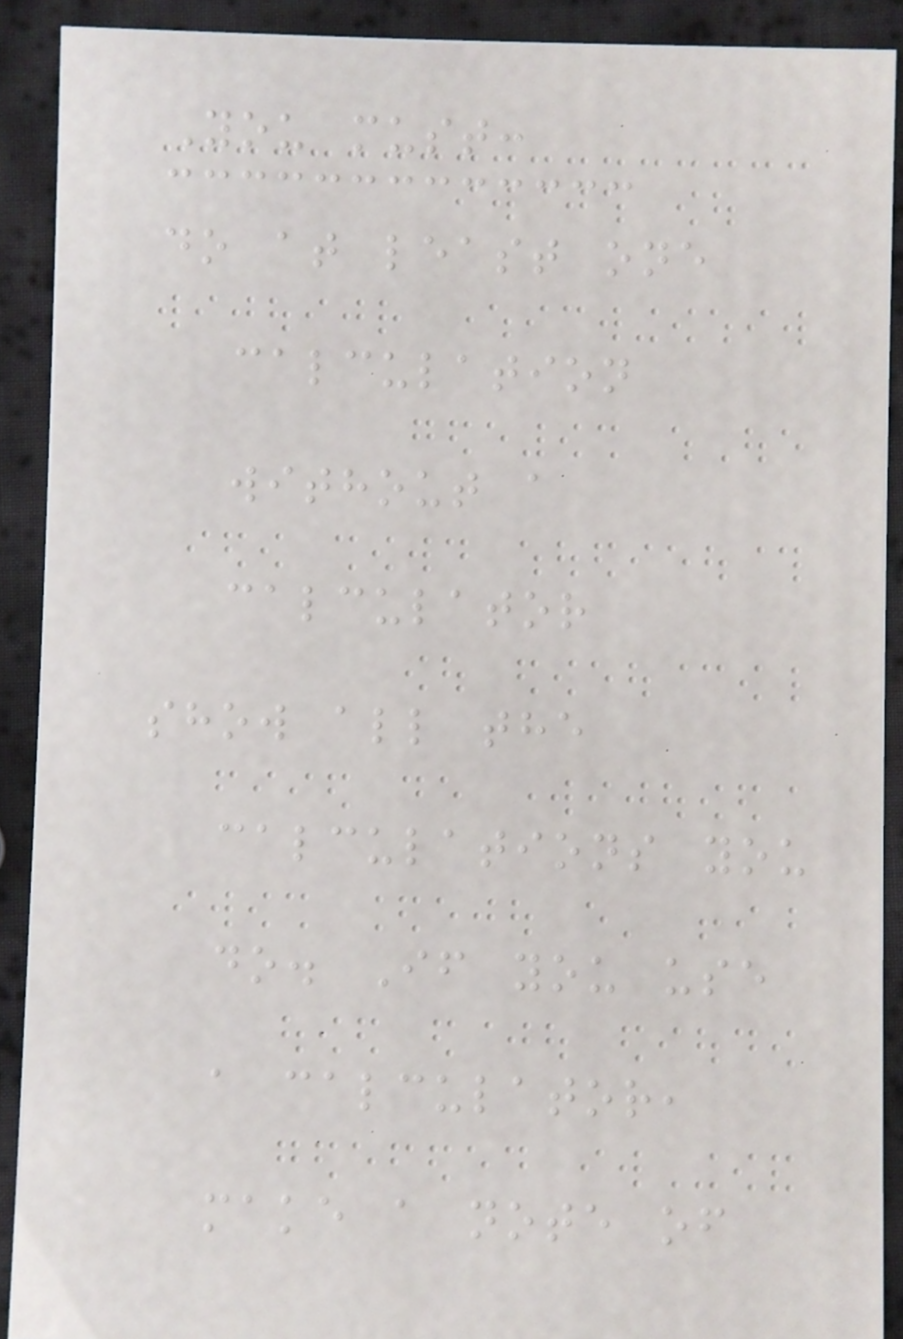You must:
do at least one
calculation
without a
calculator
show all the
calculations you
do. If you use
a calculator,
make a note of
